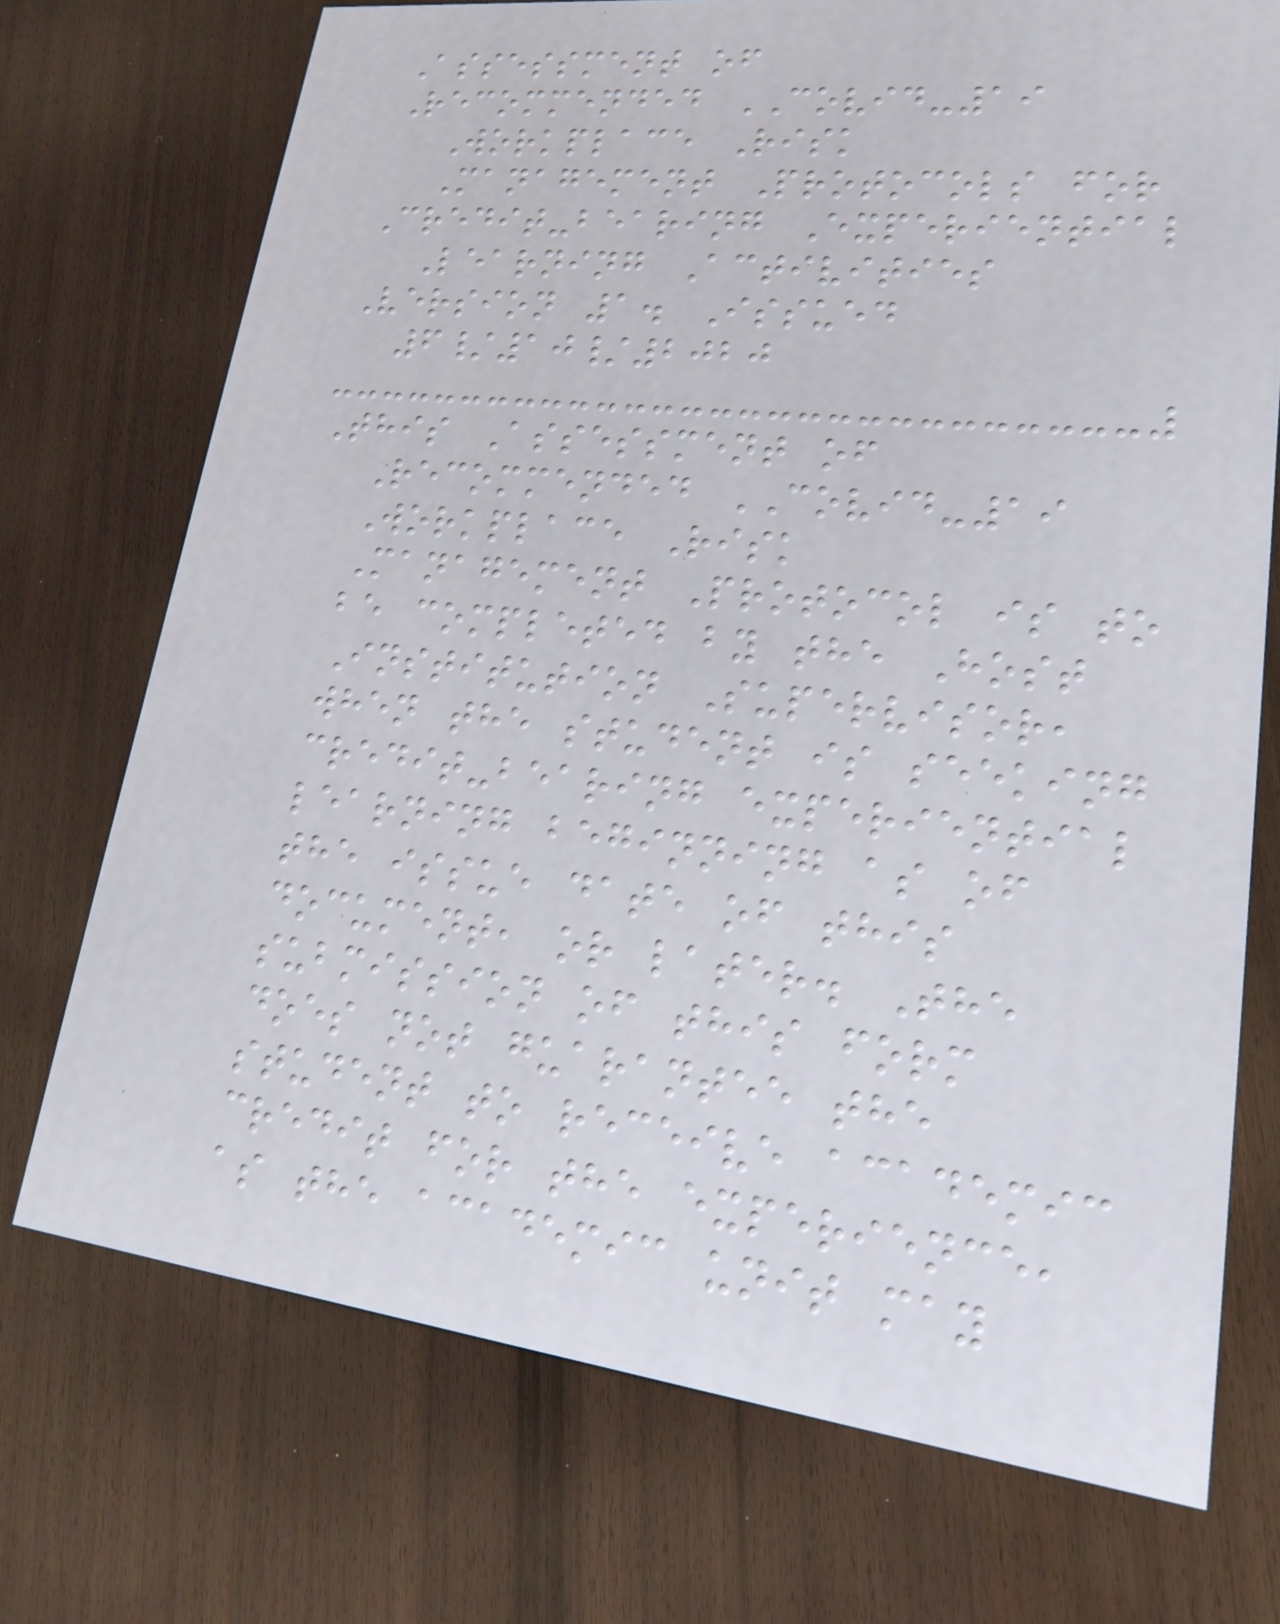Assessment of
Recommended COVID-19
Workplace Risk
Management Protocols for
Credit-bearing Experiential
Learning Activities
Version 1. Issued
6/10/2020
This Assessment of
Recommended COVID-19
Workplace Risk
Management Protocol is to
be completed by the Host
Institution Supervisor,
when the student is seeking
credit-bearing experiential
learning beginning as of
the issue date of this
document, or later. The
submission of this form
does not guarantee the
student to receive academic
credit for the experience,
as the academic unit may
